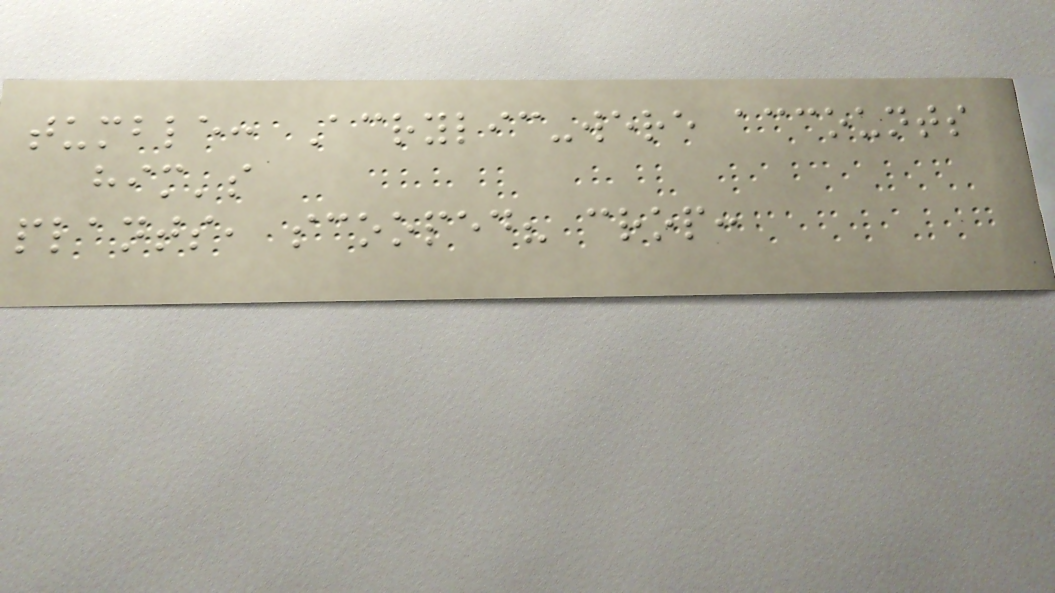tumble: Acrylic-were accounts
him's
plants, scooped? crop:
